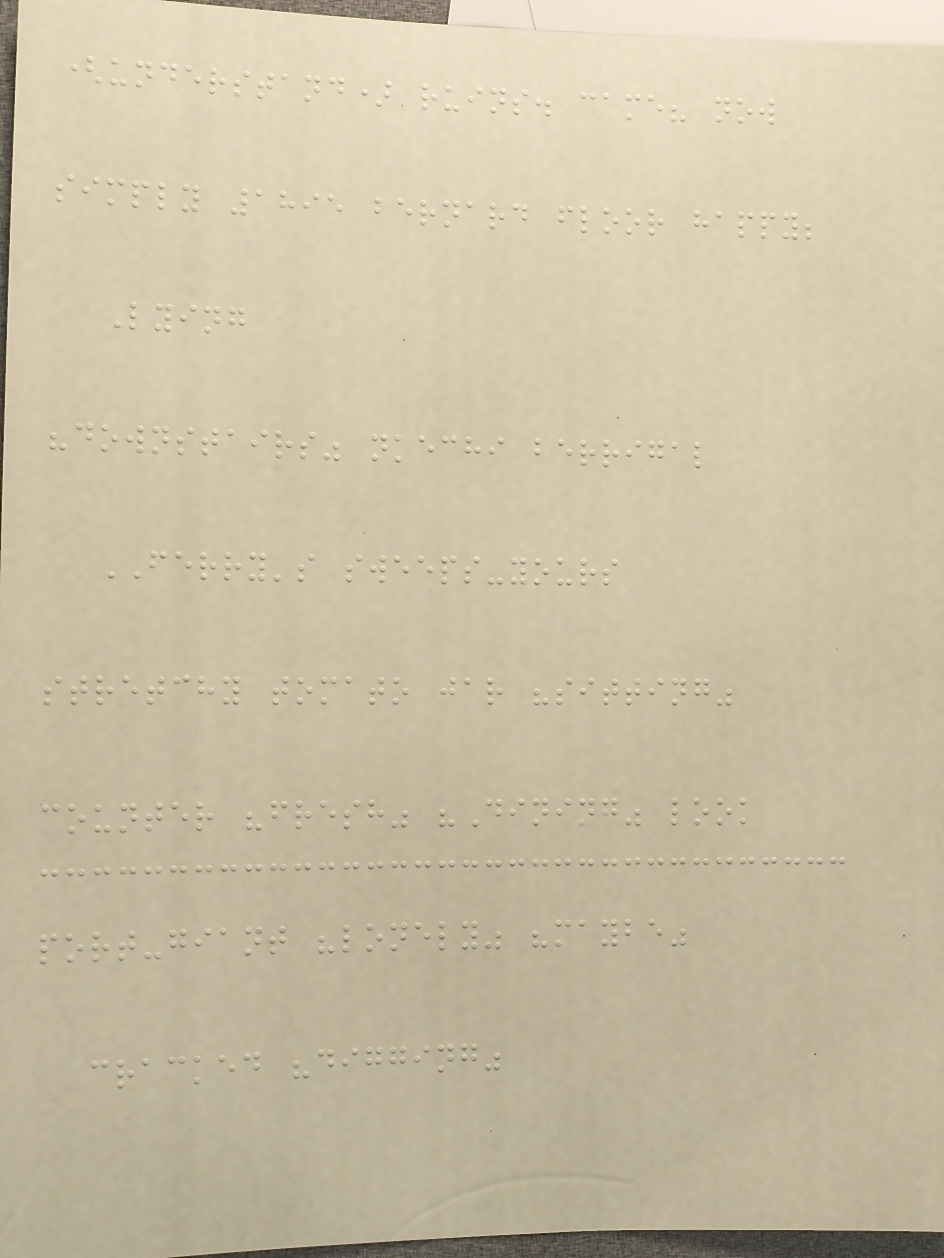(understand) ruins. came? now
simply 1895 bernard floor happy;
Lying
"downstairs" nkechi berrigal
FERRY's sweeps-yours
stretchy tomato jar "sitting"
counter "fresh" "Dining" look
port-giant "lonely" "maybe"
cracked "digging"
